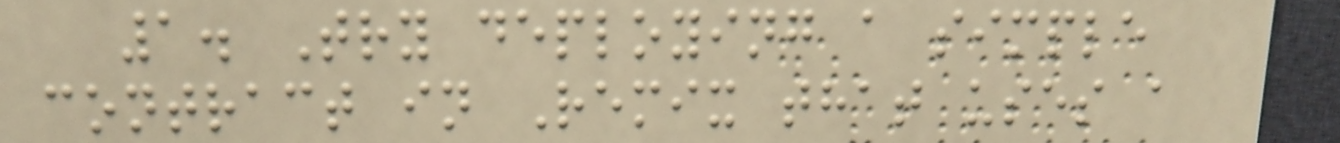1. Try deploying a simple
contract in Remix that uses a
